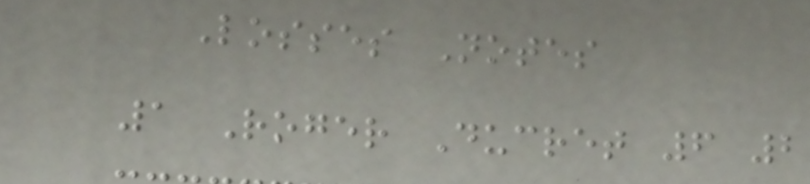Losses Notes
1 Roger Ducret 6 2
